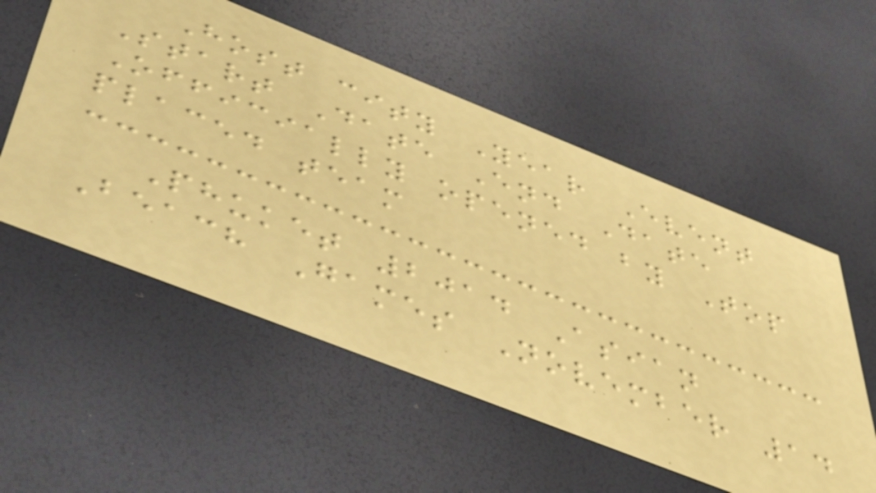Host city Year Event
Start Date End Date
Officially opened by Top
placed team
Phuket 2014 Asian
Beach Games November 14
